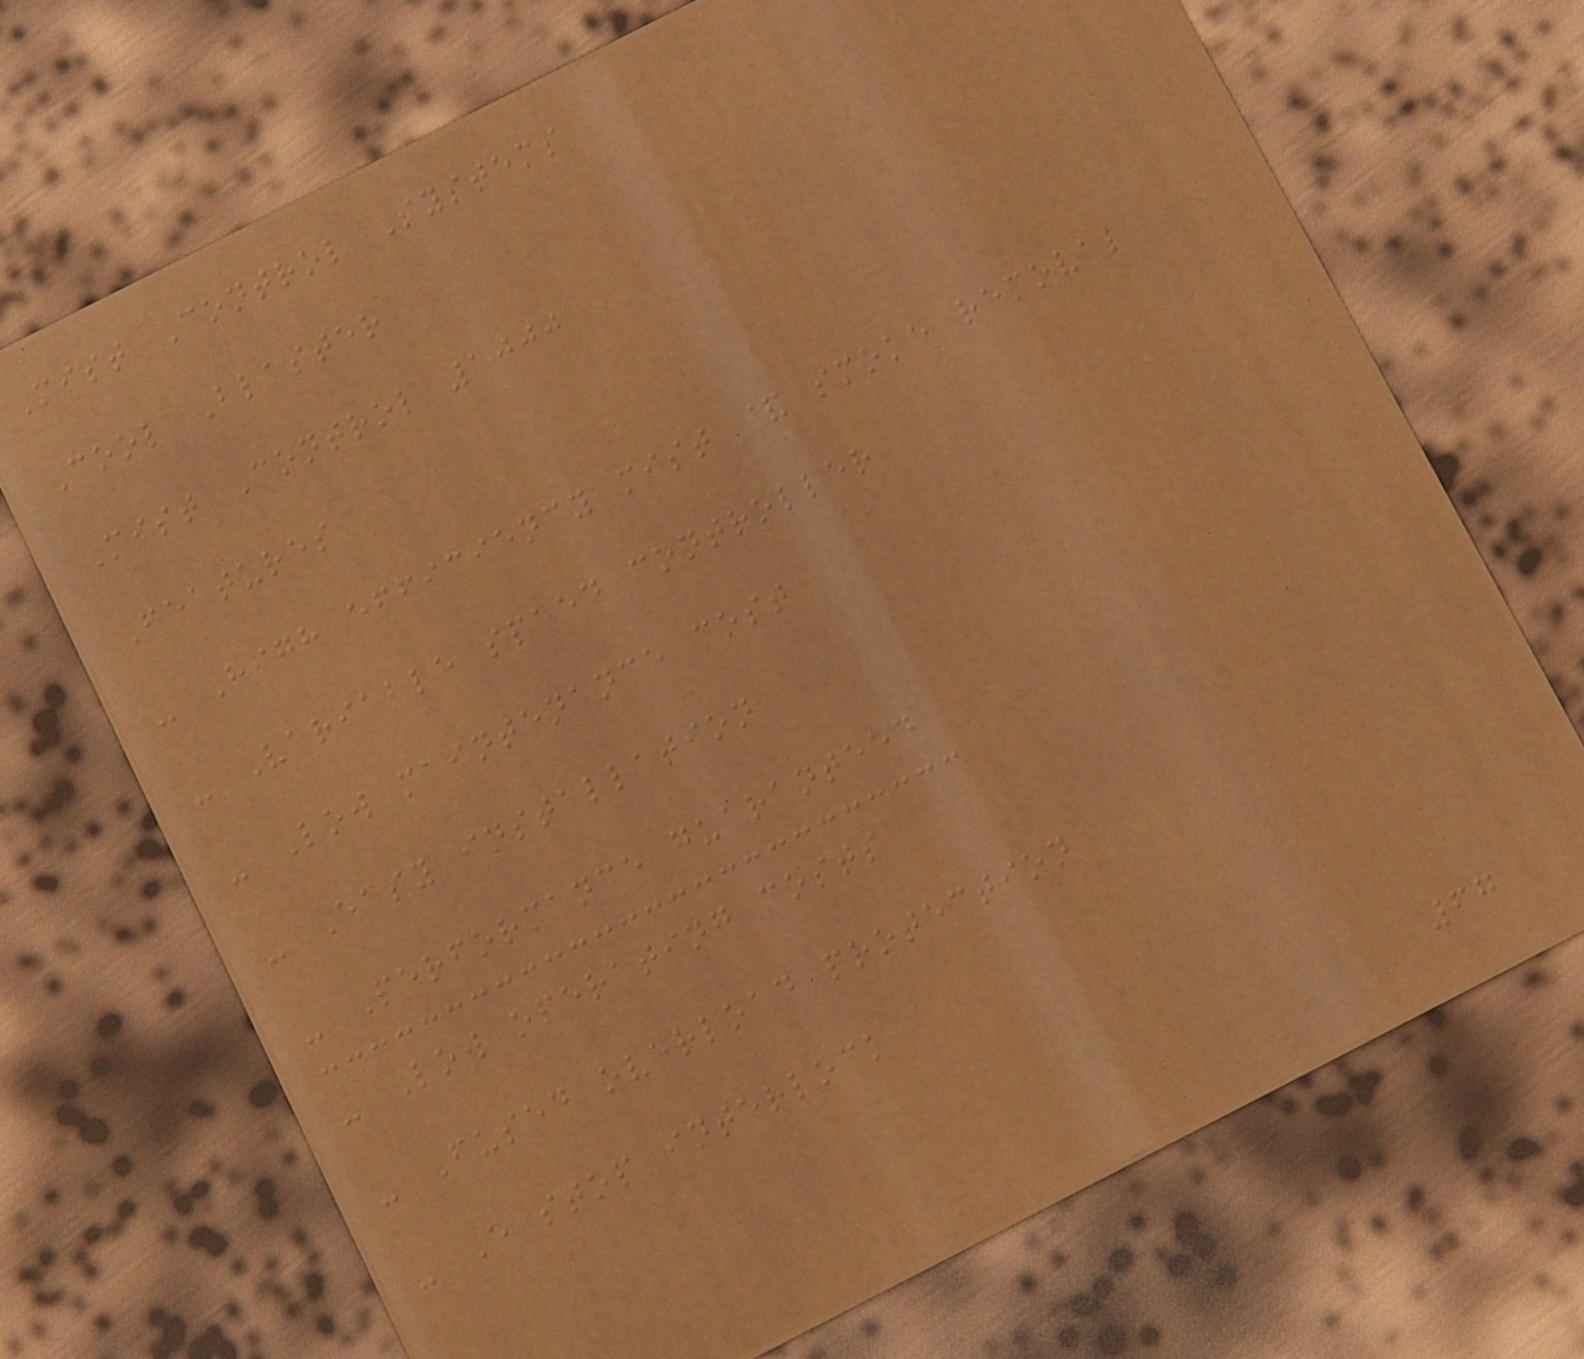Mist Control Systems
Cool Blaster
Mist Control 1000
Features
- High efficiency mist & smoke removal
- Variable speed controller
- Low maintenance cost
- Easy installation
- Performance guaranteed
- Low operating costs
- Fused overload protection
- E stop interlock
67
